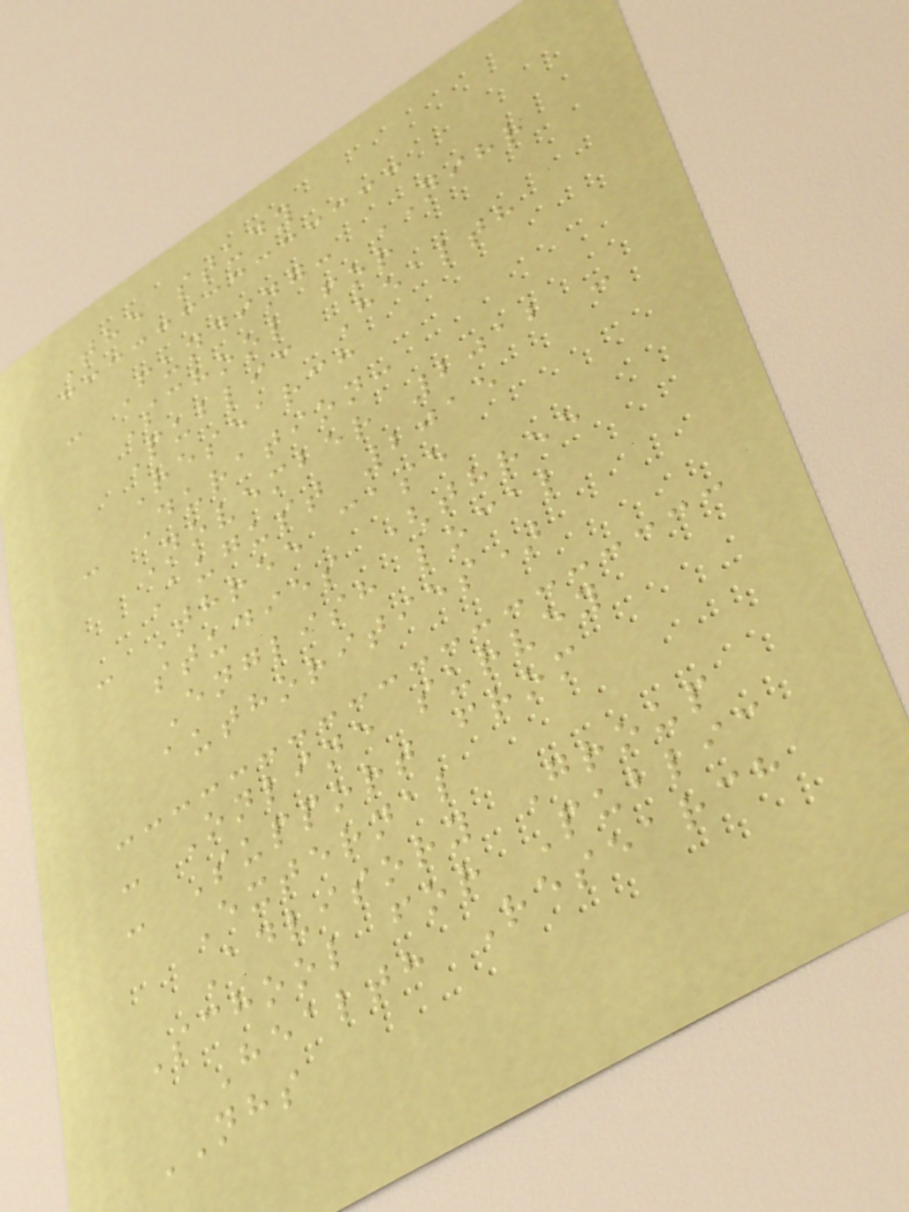The study
- Funding: NIHR
School for
Public Health
Research
- Duration:
November 2012 -
August 2015
- Three case
studies (three
English local
authorities)
- Online survey
- Support from
External
Advisory Group
School for Public
Health Research
NHS
